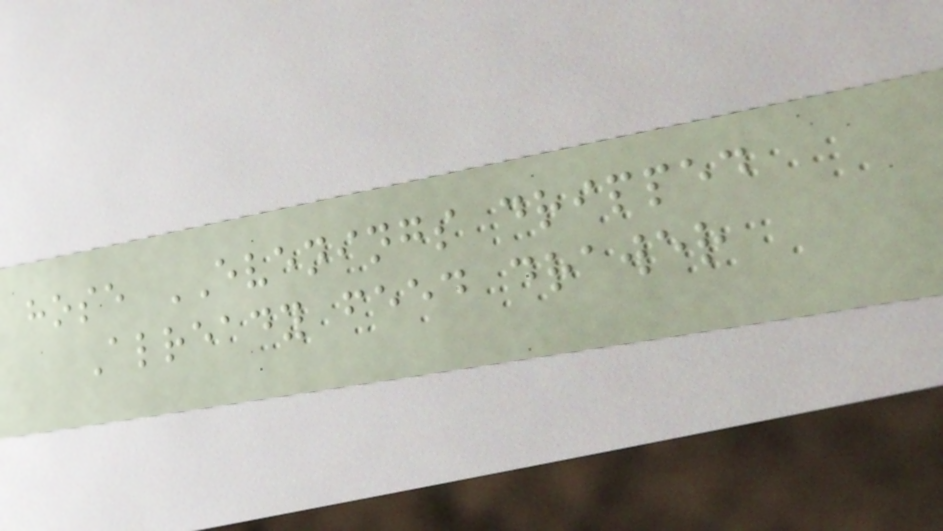hose EVENINGS dripped
Already feed drawer
